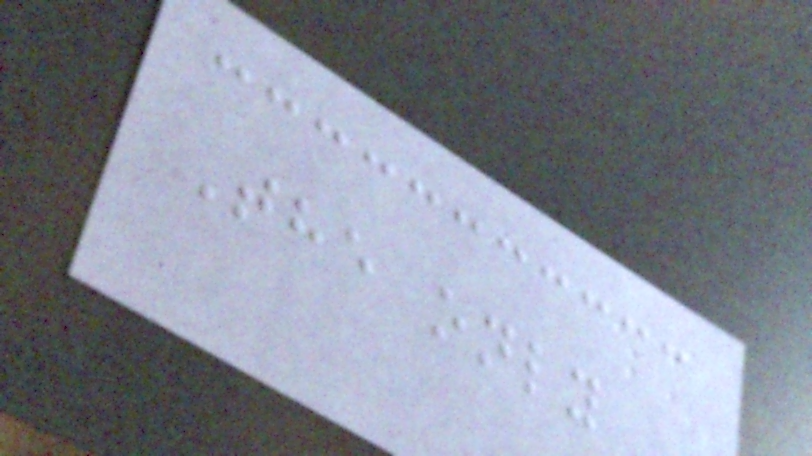The only
